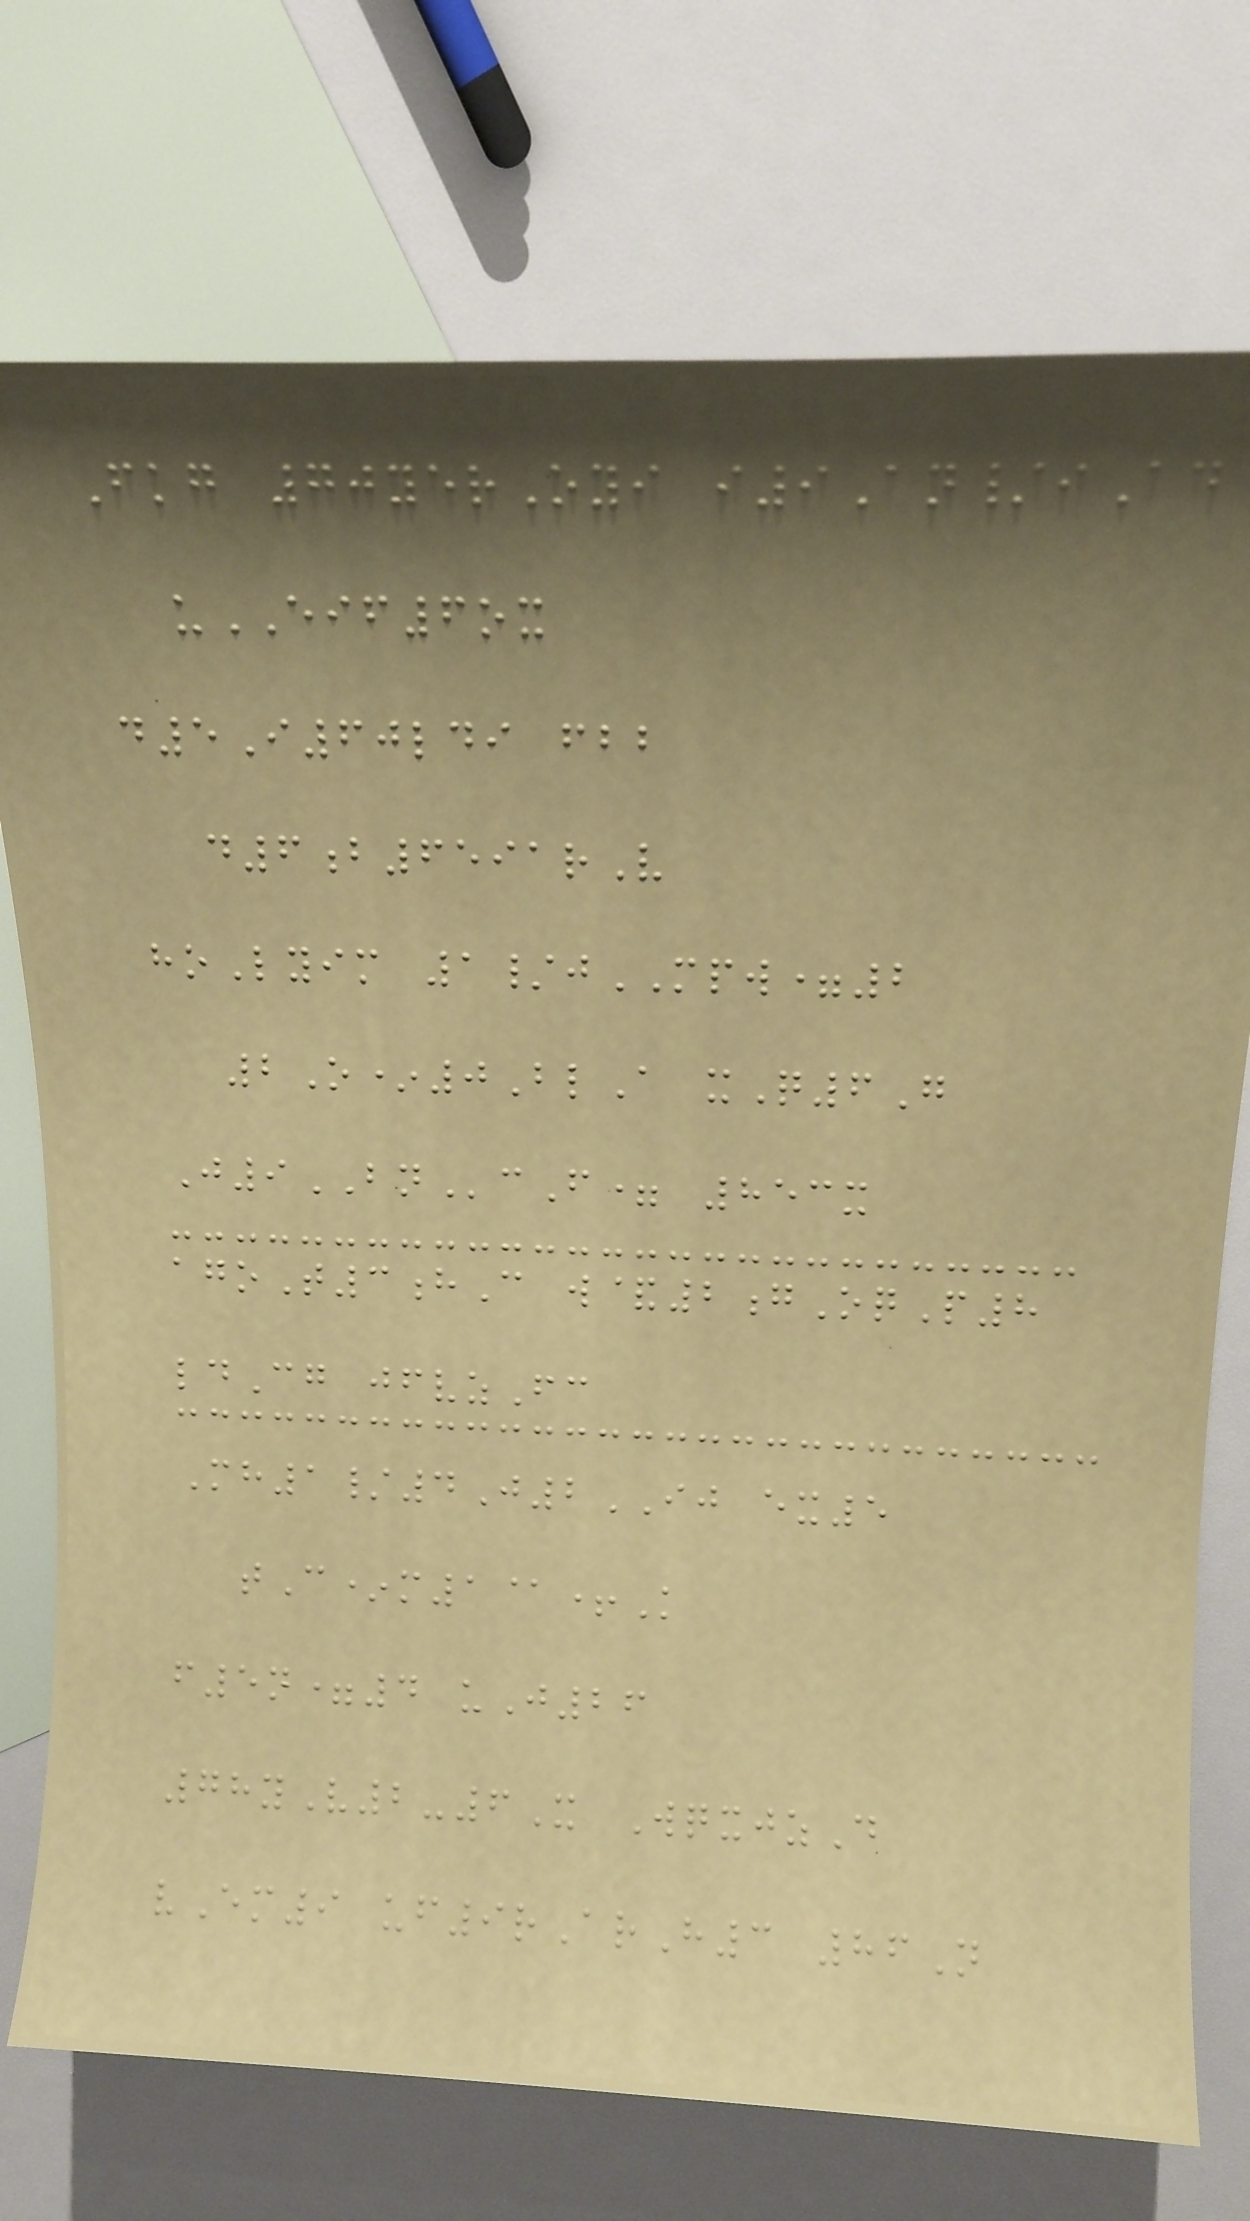Fkg 70yerOyi i9An/iAd
uEIF6ox
d5I60ldi fbb
d6b6591rV
hoLyim 1/jMPW=2
2O*0BlA xQ6G
J9BNcF= 853x
agoT3hC w&2gOqP8
ldCg jfvzFc
Mh1/4J2IJ ex5
tC*m1@+K
f5n=4 uJ26
78yV2-6X WqxjzD
vEm9 uf9rArH3 86N
